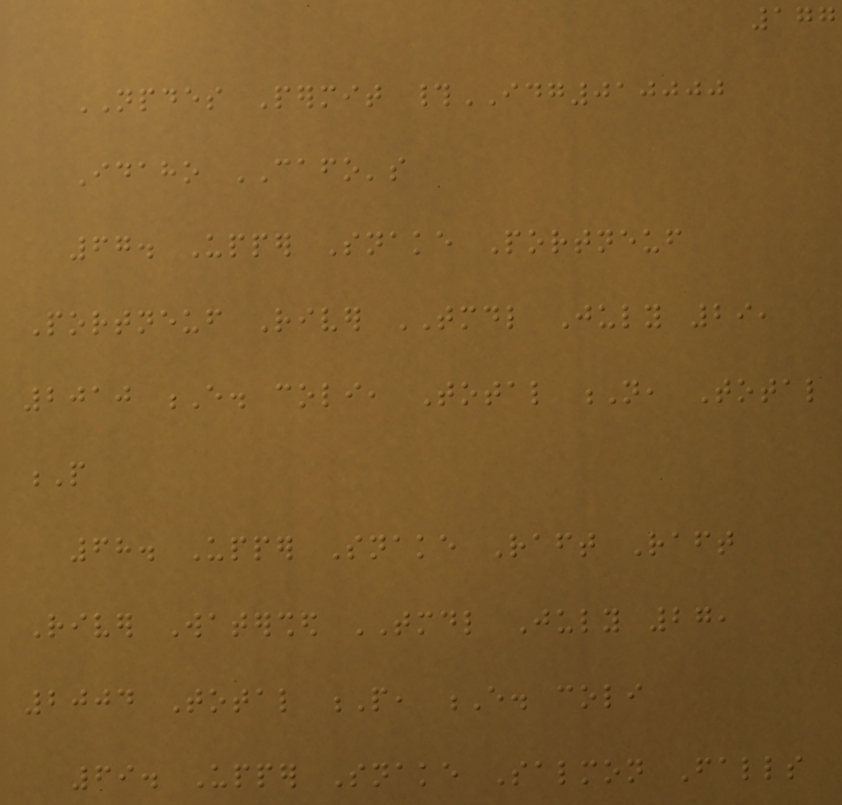177
NPDES Permit #IDG010000
Idaho CAFO's
67. Upper Snake Portneuf
Portneuf River TMDL July 29,
2010 E. coli, Total N, Total
P
68. Upper Snake Raft Raft
River Watershed TMDL July 27,
2004 Total P, E. coli
69. Upper Snake Salmon Falls
